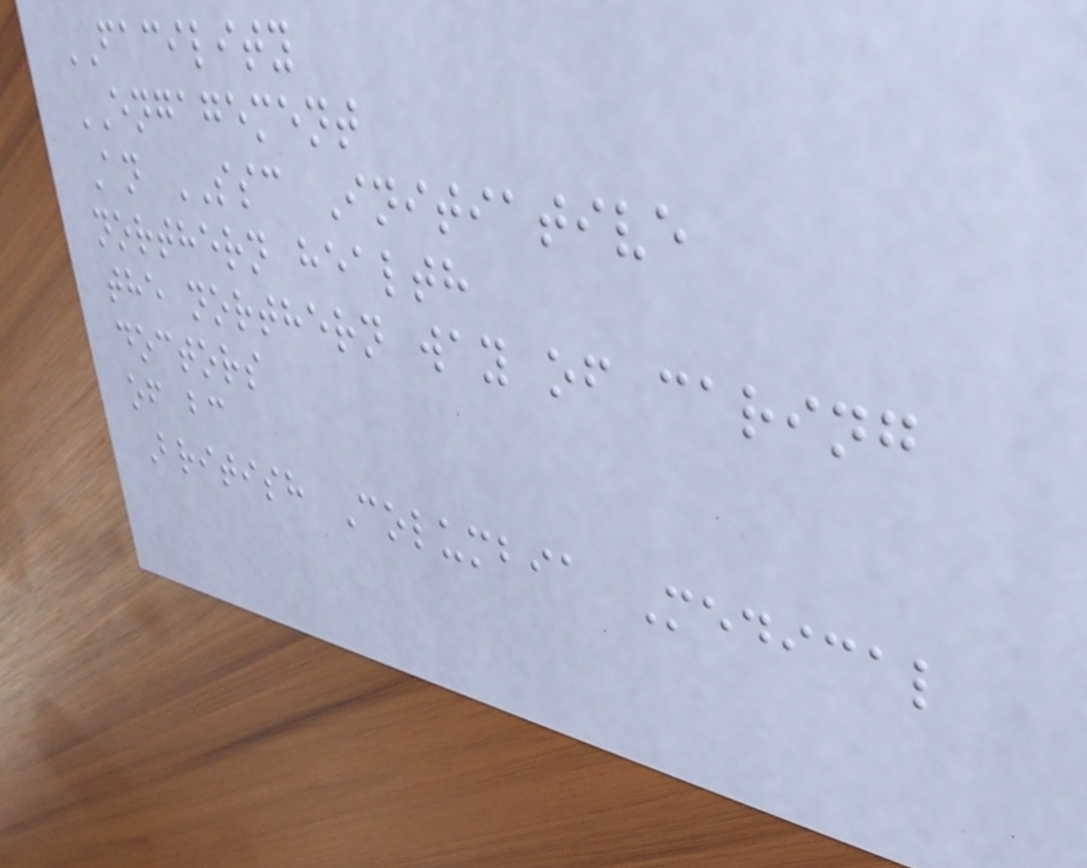FACILITY
ENGAGEMENT
An SSC Initiative
northern health
the northern way of caring
doctors
of bc
British Columbia Medical
